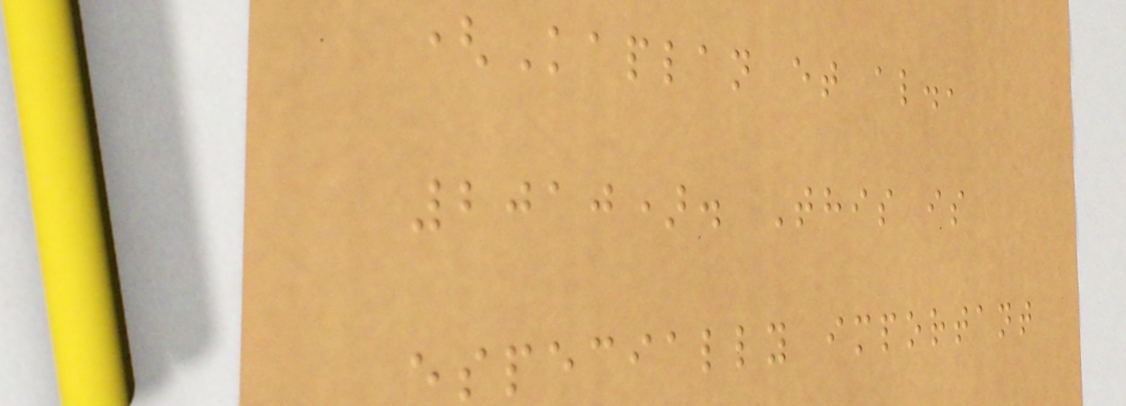(Kaplan et al.,
2010). This is
especially important
